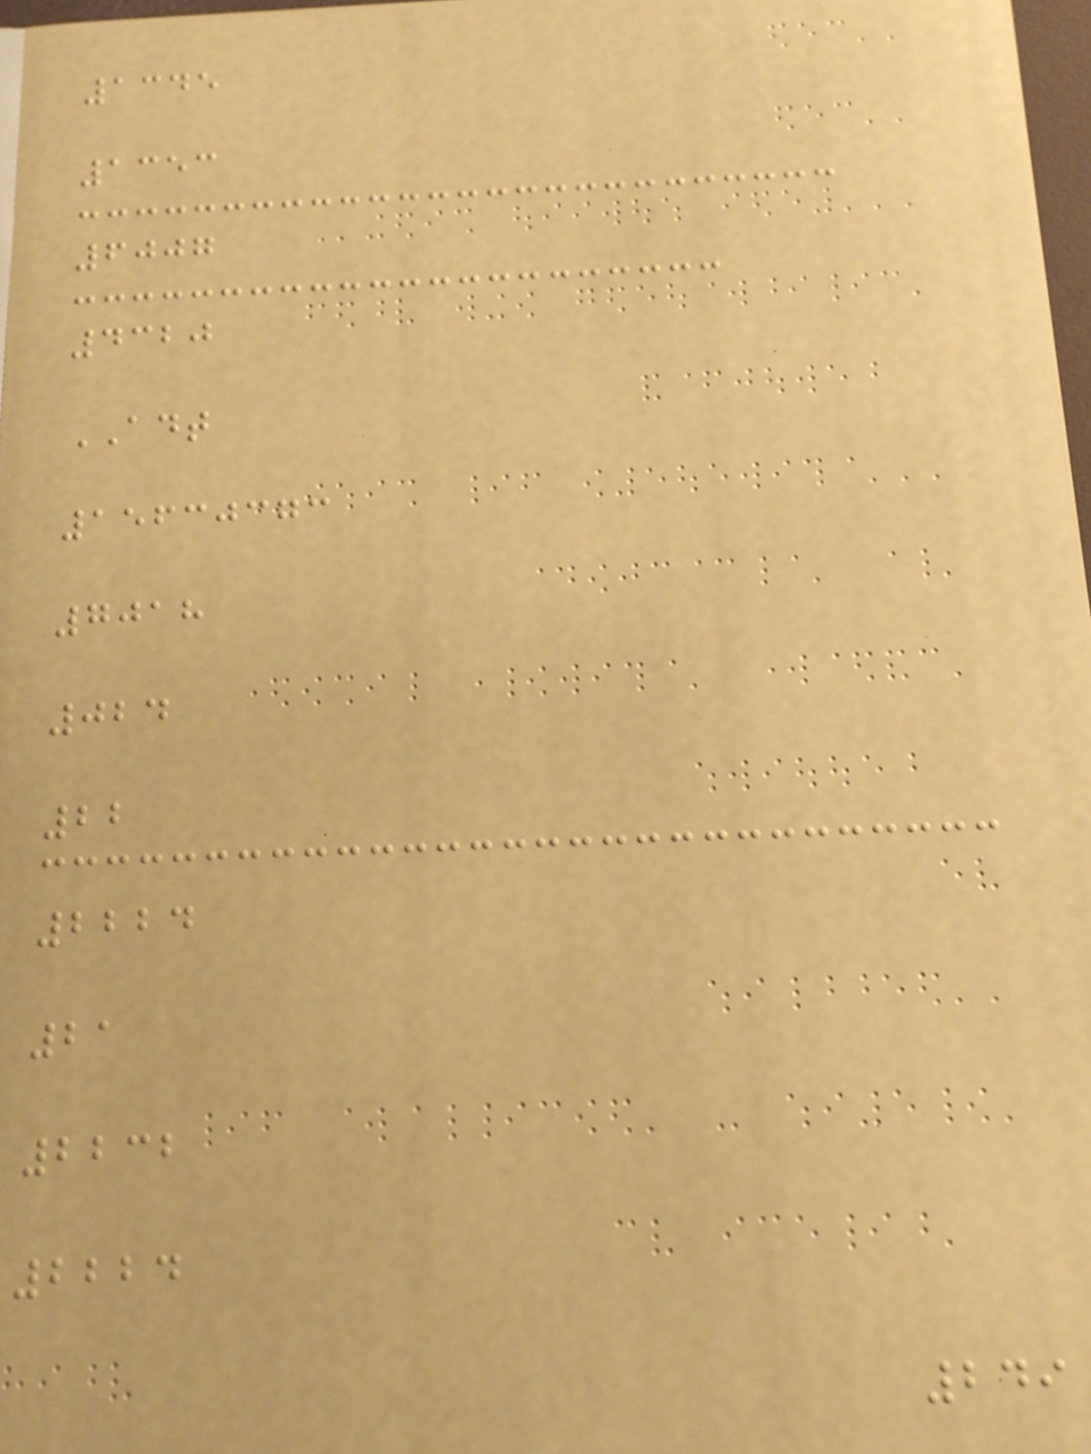1345
1353
6007
4320
ADT
15630373
7018
024
22
2224
21
2232
2224
249
